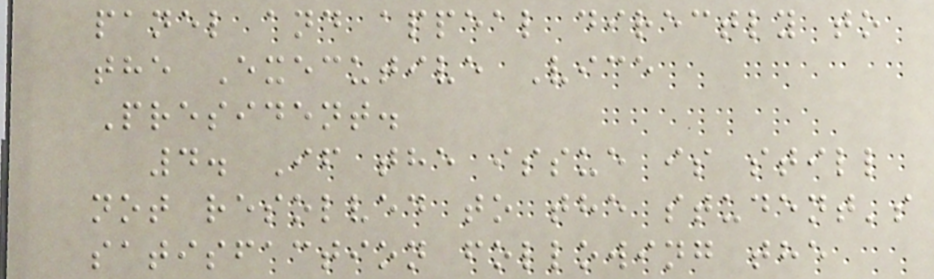panel and appeal directly to
the Executive Vice
President.
4. If the issue is still
not resolved to the student's
satisfaction following the
